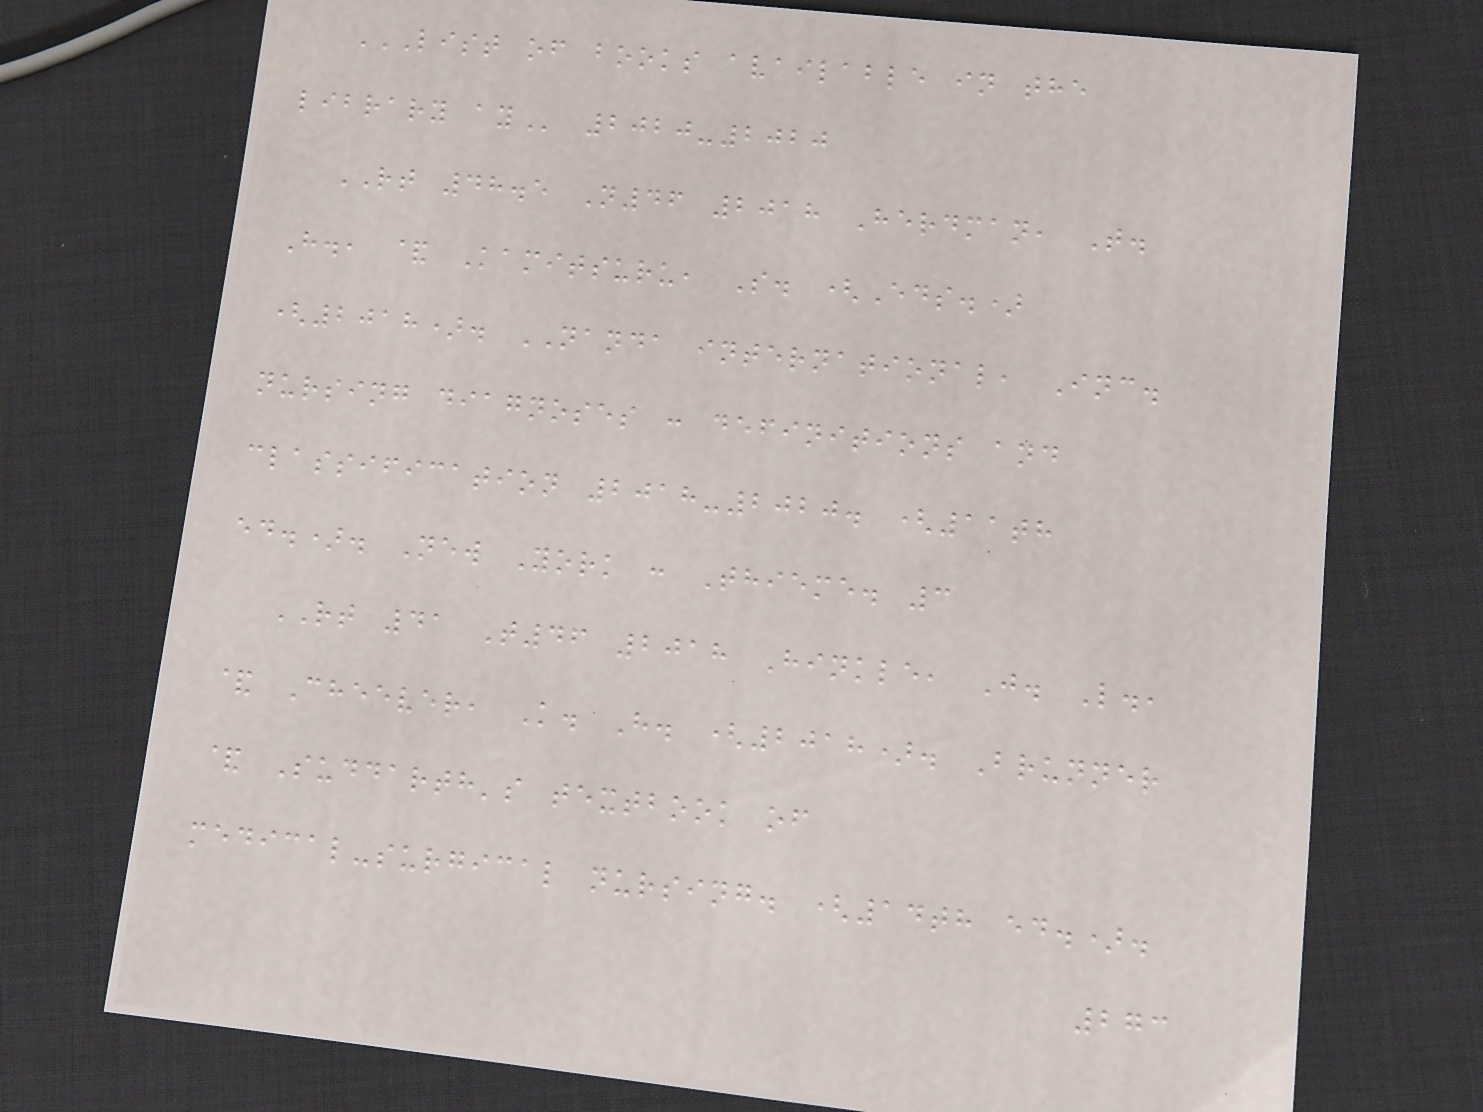LIST OF BOOKS AVAILABLE IN THE
LIBRARY AY 2020-2020
RT 48.5 N46 2018 Herdman, T.
H., & Kamitsuru, S. (Eds.)
(2018). NANDA international, Inc.
nursing diagnoses : definitions and
classification 2018-2020. (11th
ed.). New York : Thieme. 3
RT 41 T46 2018 Hinkle, J. L.,
& Cheever, K. H. (2018). Brunner
& Suddarth's textbook of
medical-surgical nursing. (14th ed.).
273
